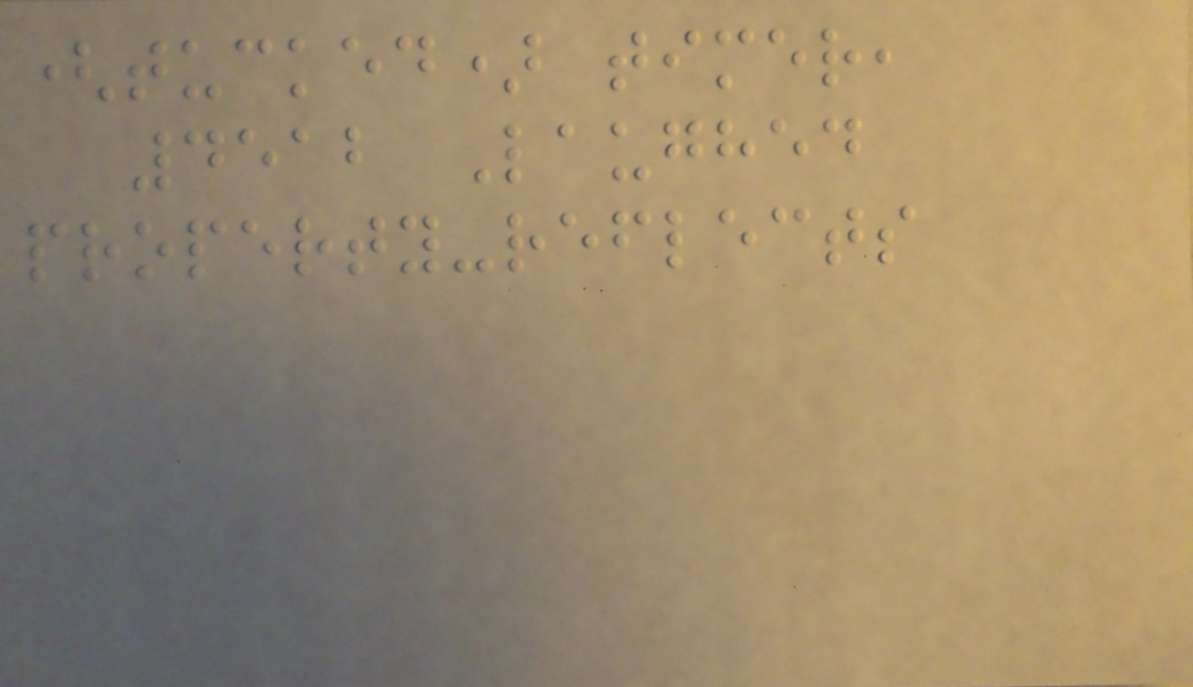(tucked) timer,
4512 Laughed
property-reflects
